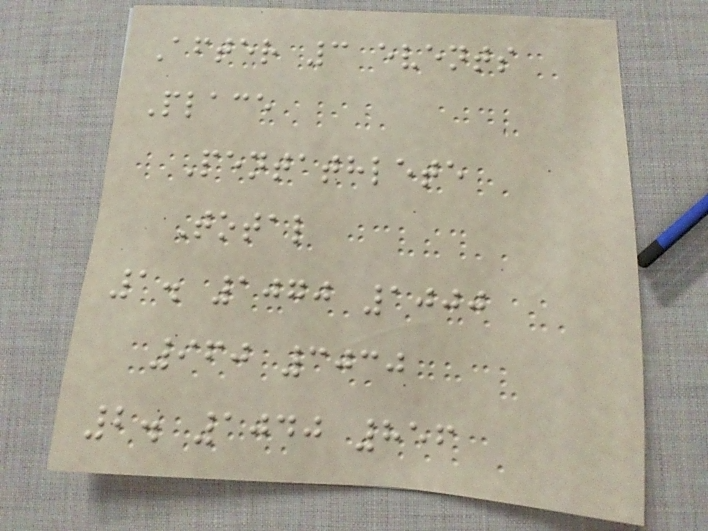After 3 events
Place
Pentathlete
Total
1. 1070 1000
960 3030
2. 1040 856
